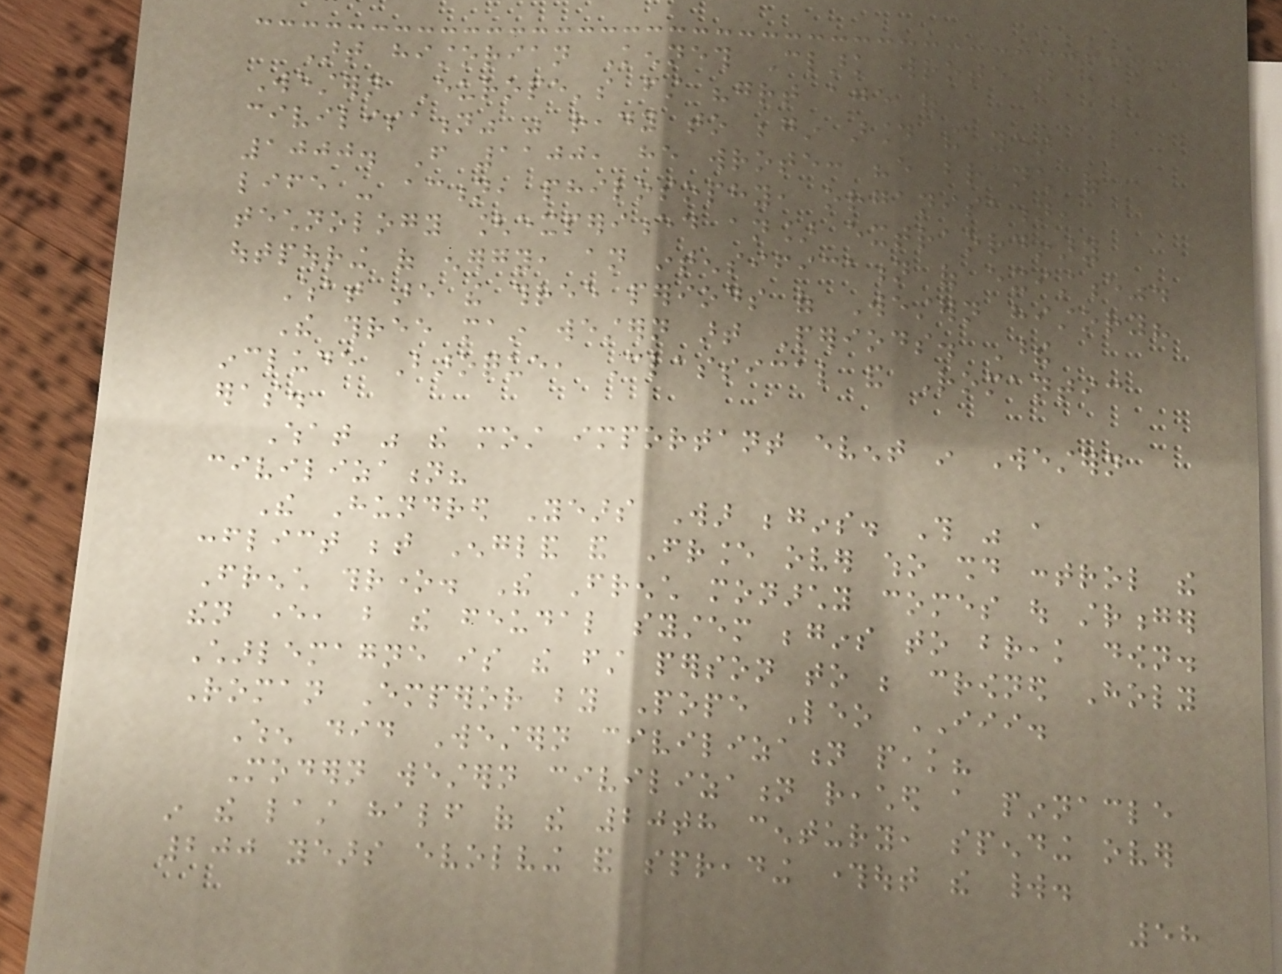Art historian Kenneth Clark wrote that
Western Europe's first "great age of
civilisation" was ready to begin around the year
1000. From 1100, he wrote: "every branch of
life - action, philosophy, organisation,
technology [experienced an] extraordinary
outpouring of energy, an intensification of existence".
What are the three periods of Western history?
The three main western art Periods. These
include Baroque, Classical and Romantic
eras.
What was the most important event in Western
civilization?
The Hundred Years War begins. This was a
conflict between England and France over who should control the
French throne. The French monarchy comes out stronger
then ever, but the feudal system begins to break down.
Charlemagne is the first person to be crowned Holy
Roman Emperor by Pope Leo III.
When did Western civilization peak?
Modern western civilization reached a pinnacle
in the last half of the 20th century, spending over
200 years evolving and spreading throughout the world.
58
